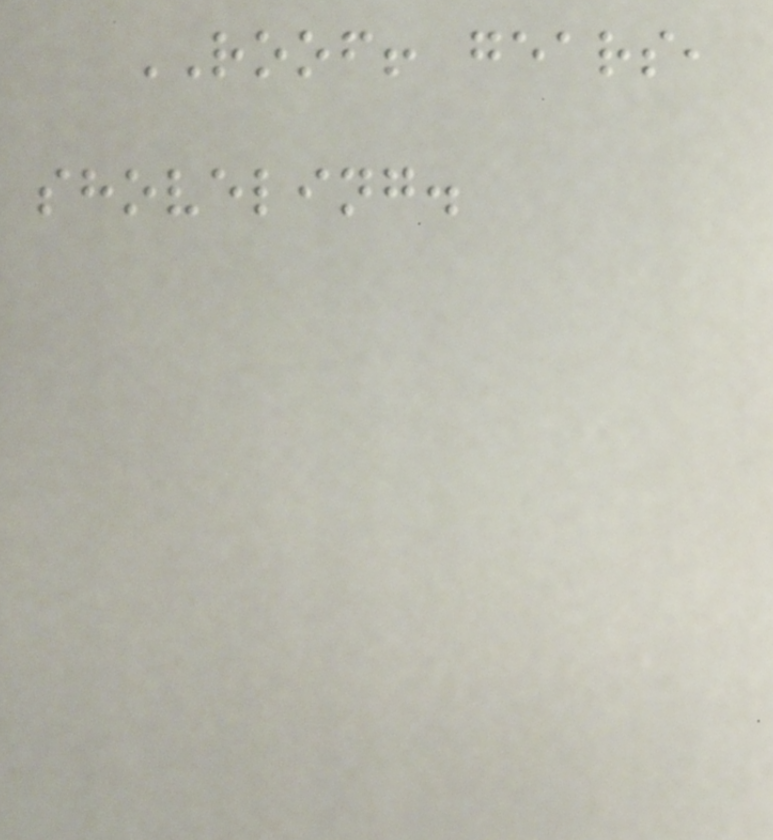ROOF! gears,
shoveling.
